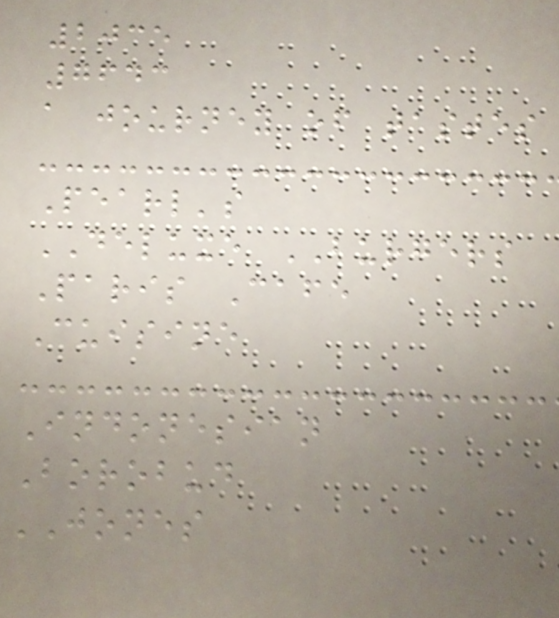2035
7643
a journey of tastes
Pearl's
DELUXE BURGERS
Paris Cafe
Cuisine
Indonesian
Borobud
JONES
